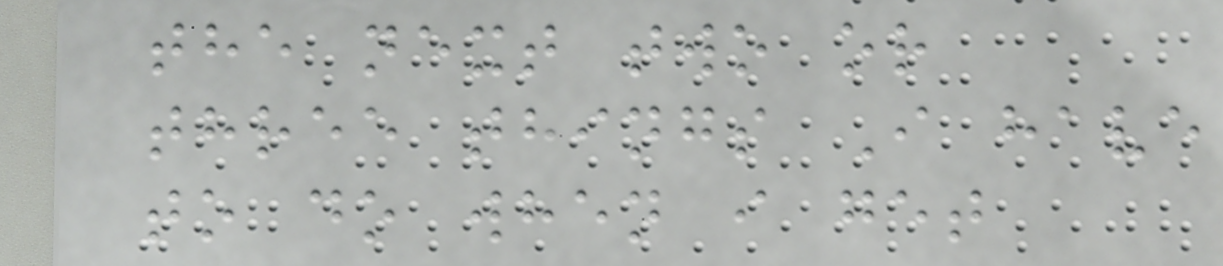the next two or
three things I have
to do when i get
